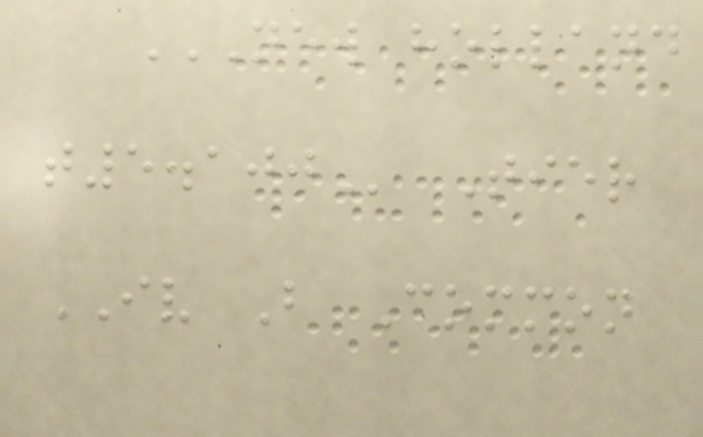NEW HOLLAND
T5.100 Tier
IV B Common
